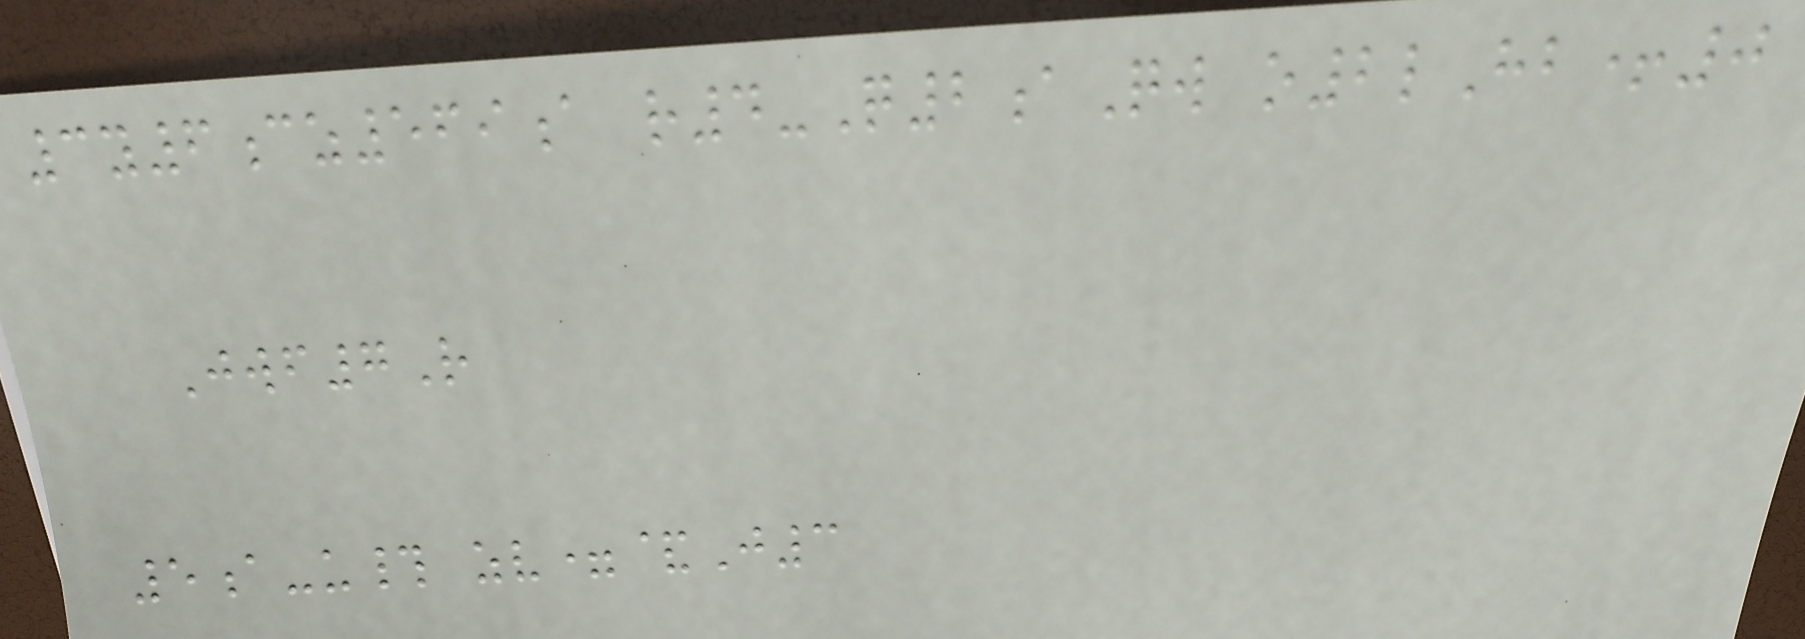3y6cz569a r4-Q2aQw o2lHb+0
Jwf7R
5a-u# zv=&J3
